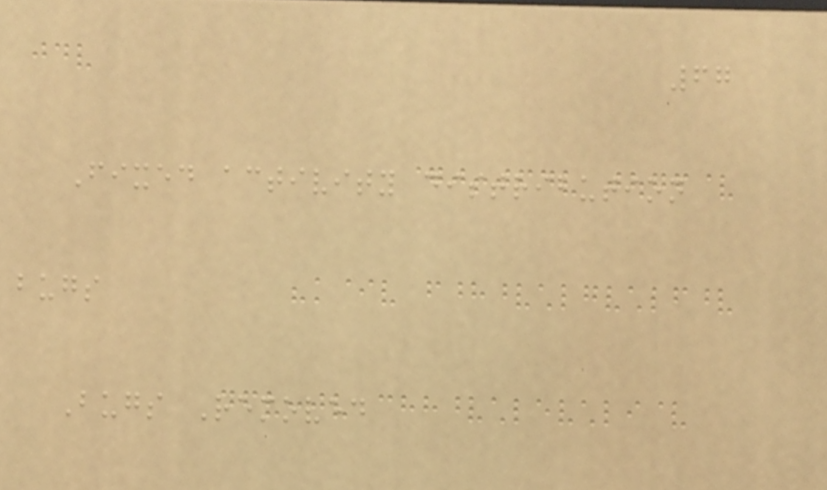67
Fixed activity distribution
bugs
Bugs Removed
